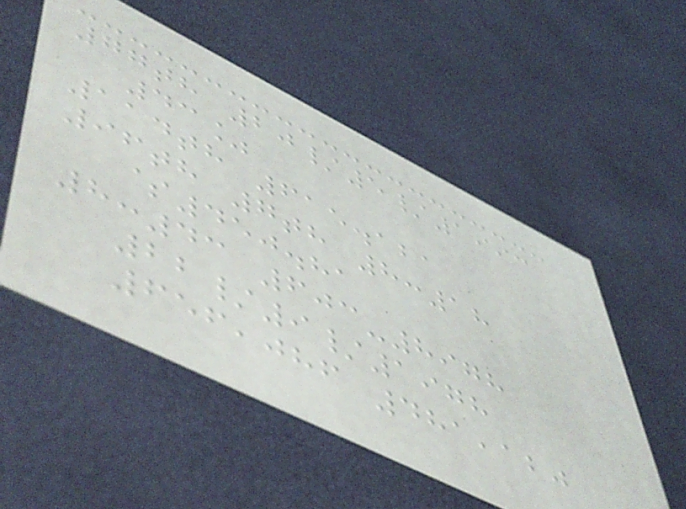77th 20/5/1993
43%
114th 615.121
96th 7th 8:18
$450.81
8:43 603-8978
22/9/1978
656,086 481,120
